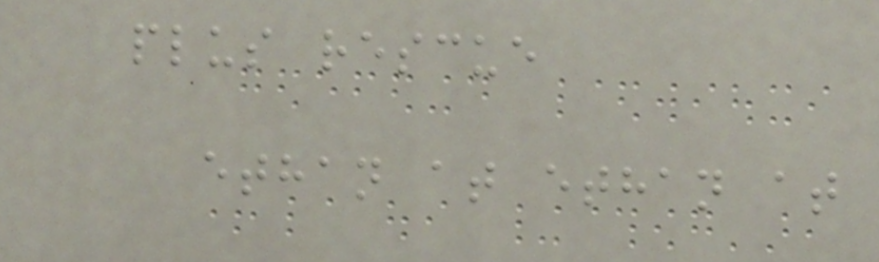plus rescue
ethan at ethan at
